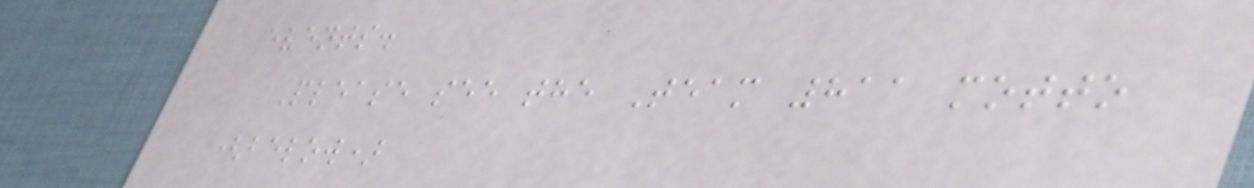events.
Please see the Team 811 motto
(below)
